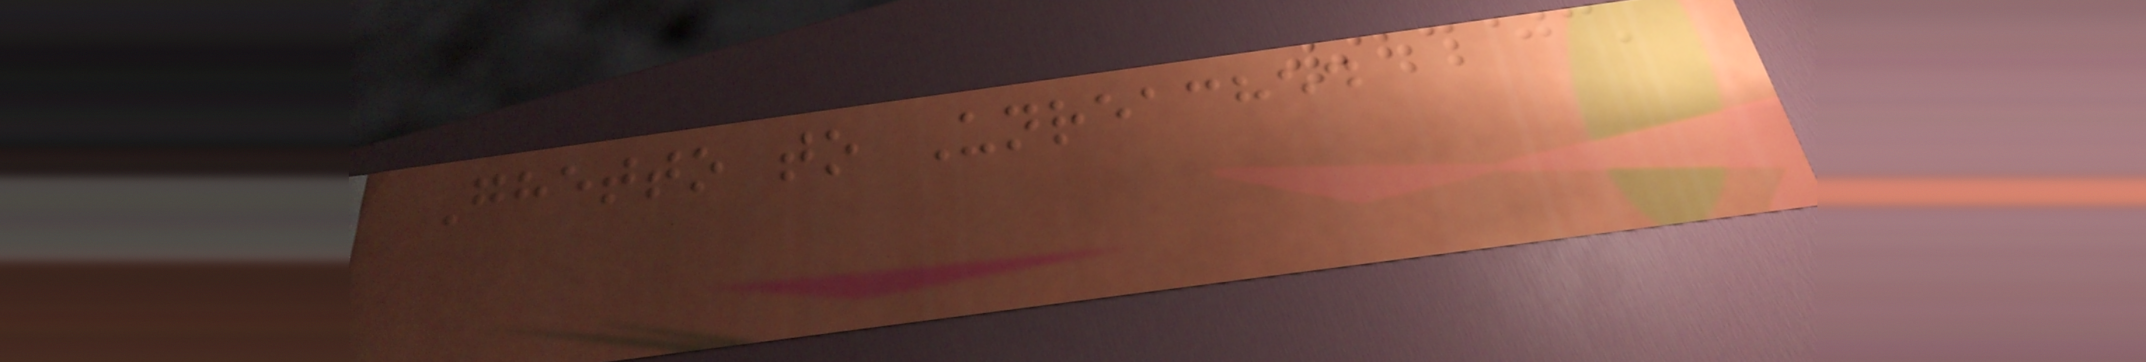Ghetto to Unreached
